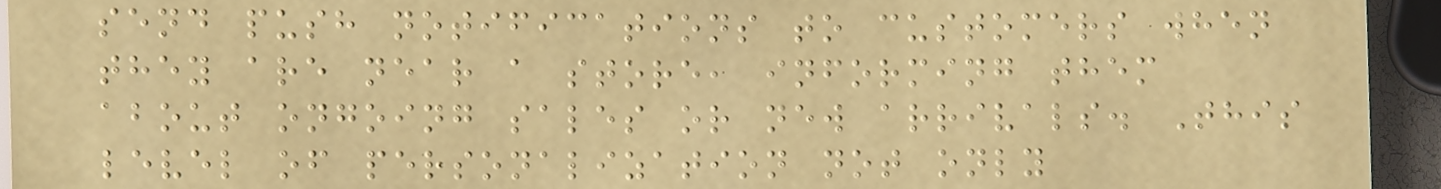send push notifications to customers when
they are near a store, informing them
about ongoing sales or new arrivals. This
level of personalization not only
